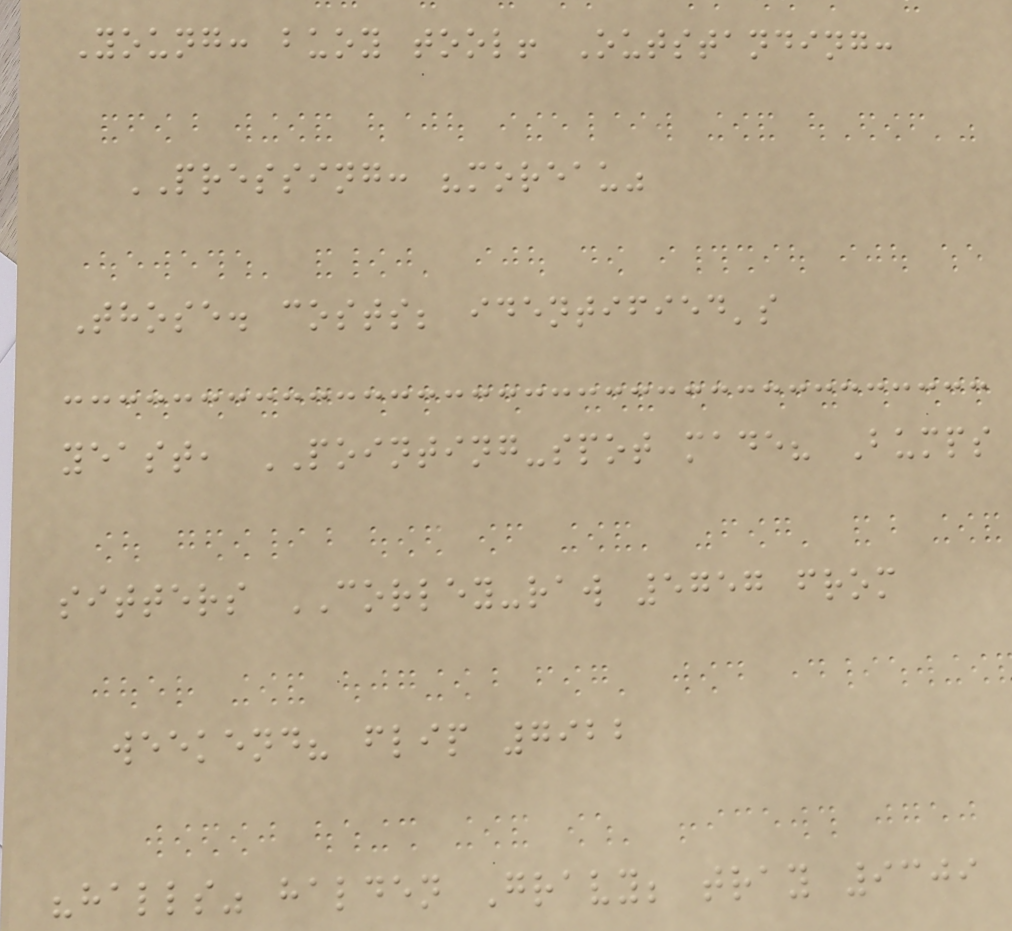Young: buoy tool! Outstanding:
PRESSING: "moreau"
Those. costs; identified's
yeast, POINTING-spot made? Bumps
sitters CORLEY-raw 5757 from
weekend? flip 7922
"halls" halden Gravy; tray 9309
